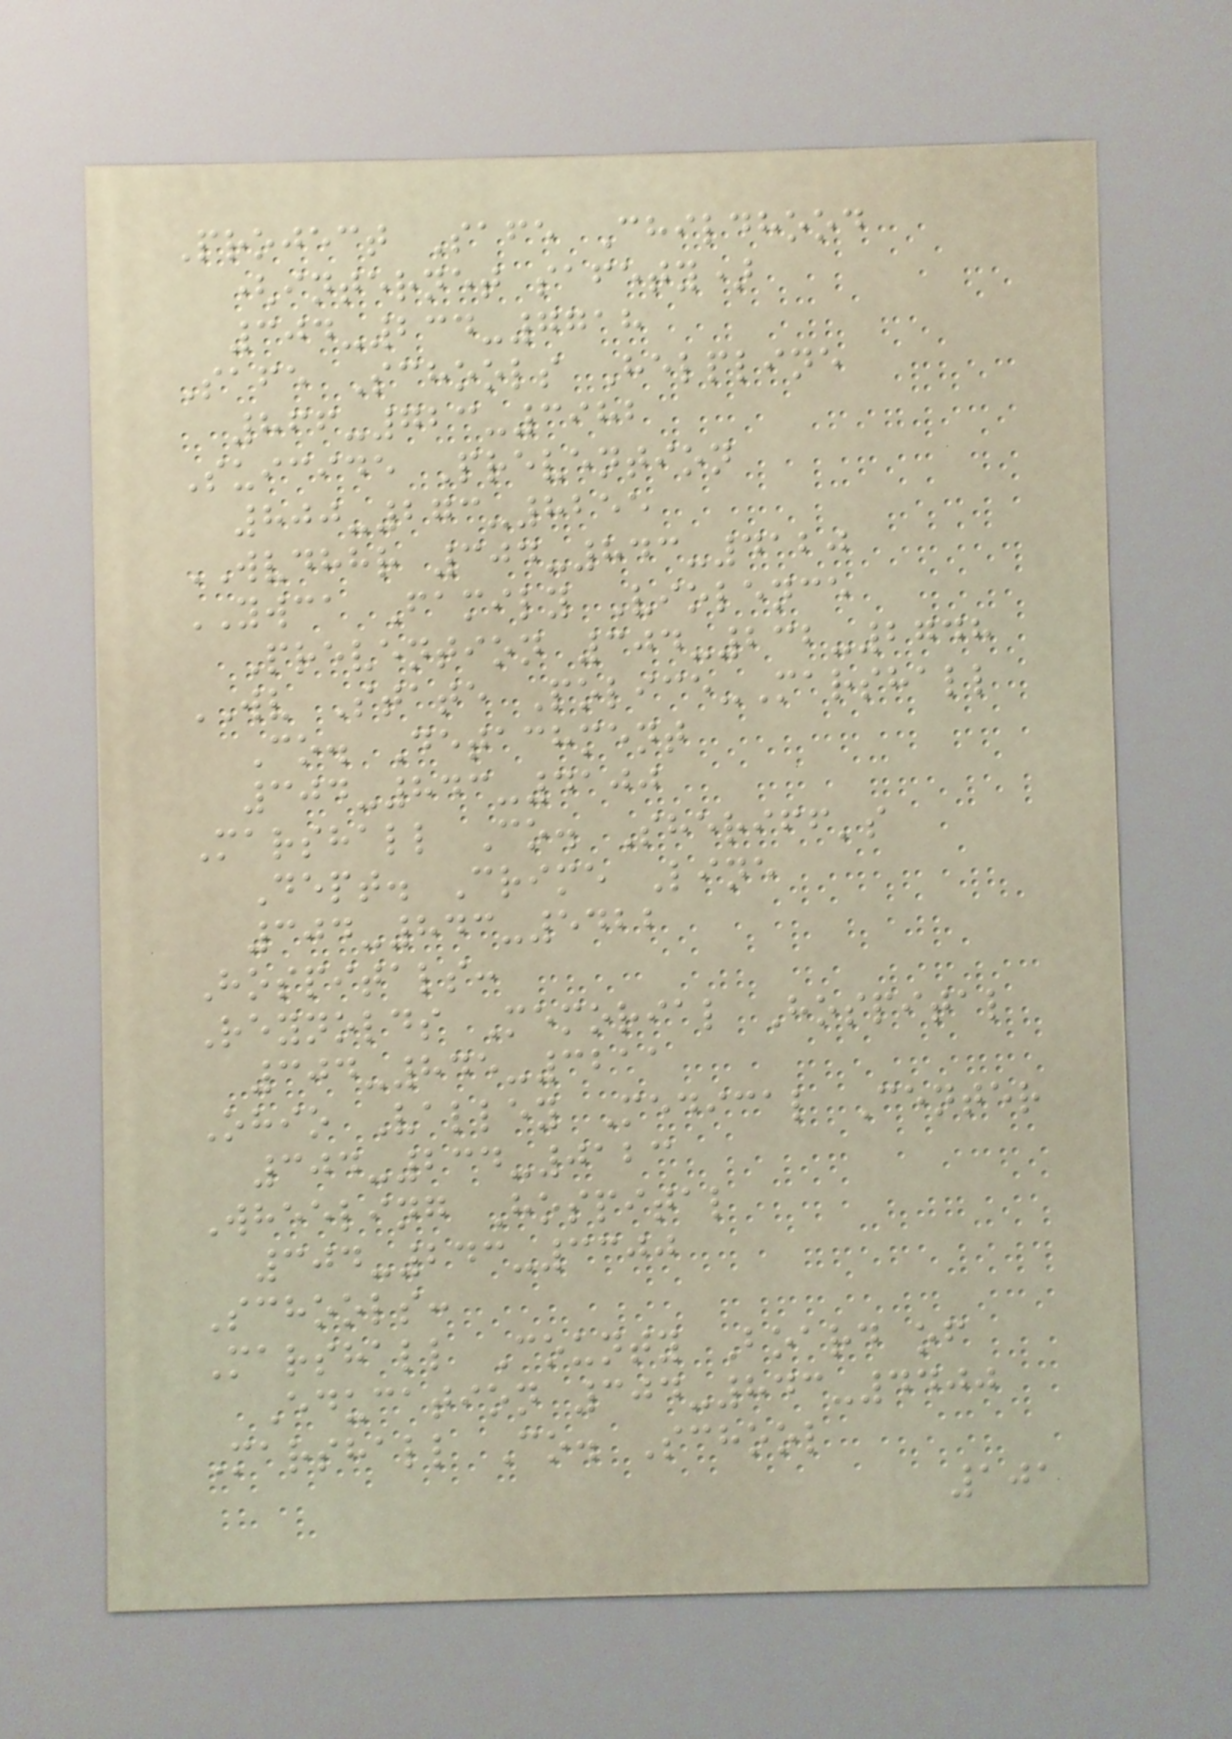Project Safe Childhood
(internet safety)
304-234-7718
Safe Schools Helpline
866-723-3982
Suicide Prevention
800-273-8255
WVDHHR 304-843-4120
YWCA Family Violence
Prevention 304-232-2748
WV State Police-Marshall
Co. Detachment
304-843-4100
Marshall Co. Sheriff's
Dept. Crime Line
304-843-5422
Hospitals:
Reynolds Memorial Hospital
304-845-3211
Ohio Valley Medical Center
304-234-0123
Wheeling Hospital
304-243-3300
Schools:
Marshall County Board of
Education 304-843-4400
Marshall Co. School
101
